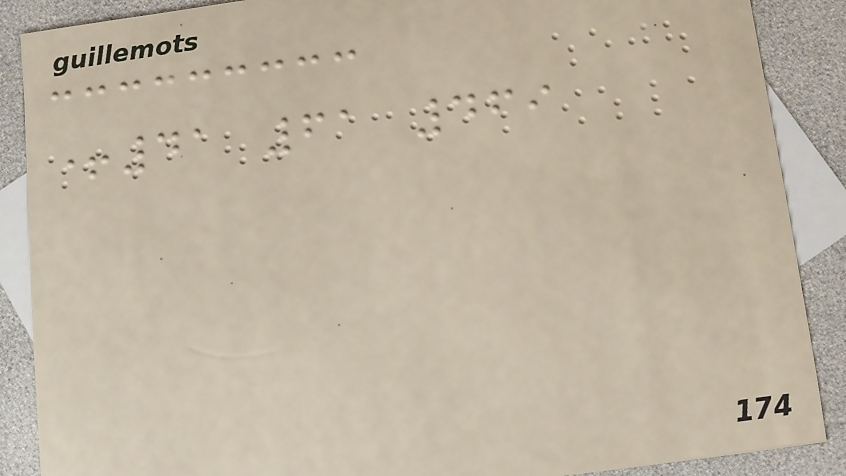+41 61 469
